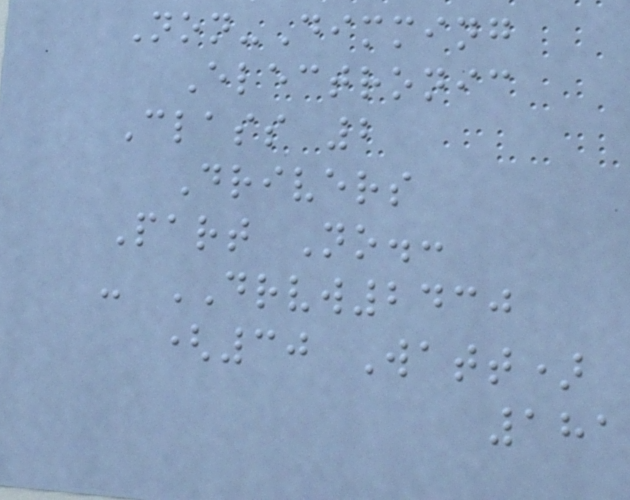Non-Dimming
Electronic
Class 2
Drivers
Part No.:
- DRVW2430
(30 Watt)
181
